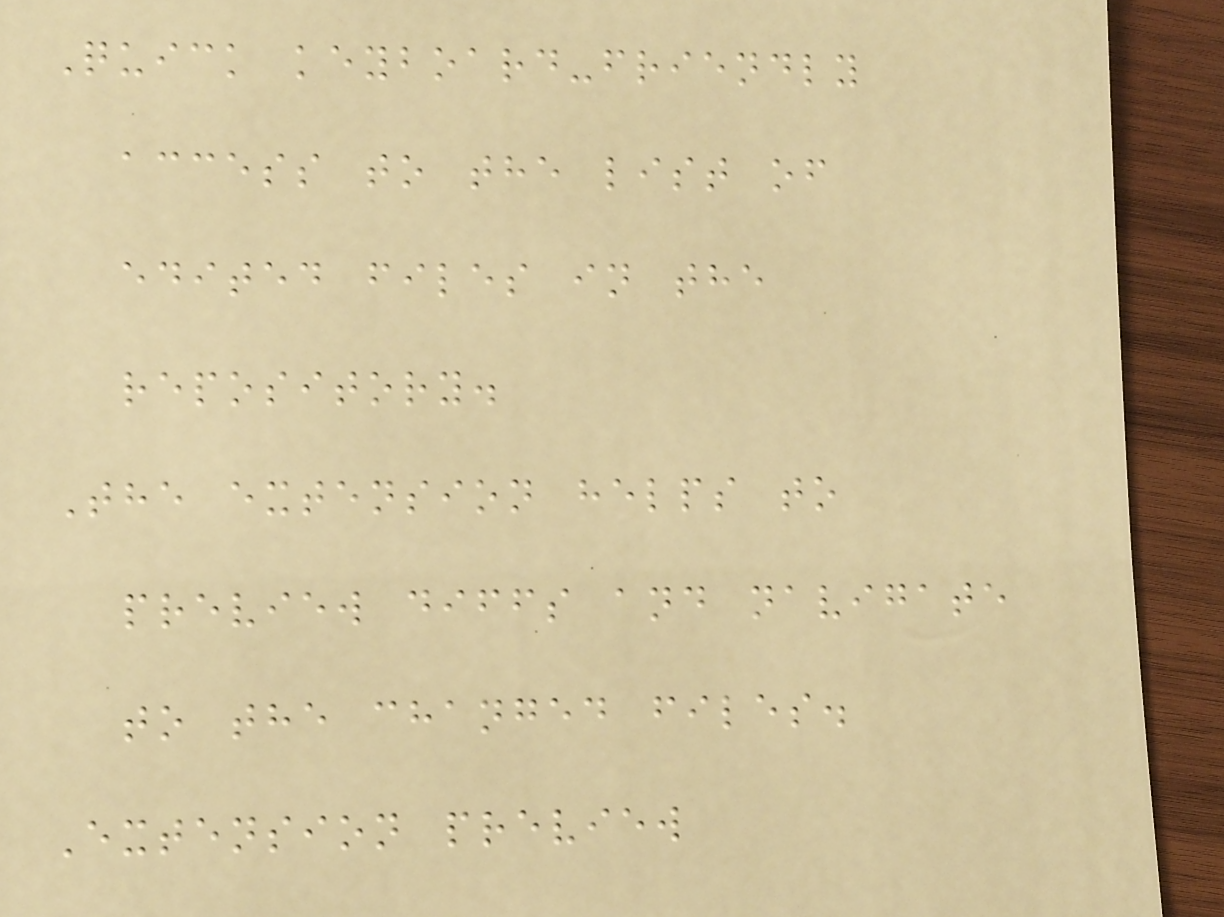Quick keyboard-friendly
access to the list of
edited files in the
repository.
The extension helps to
preview diffs and navigate
to the changed files.
Extension preview
